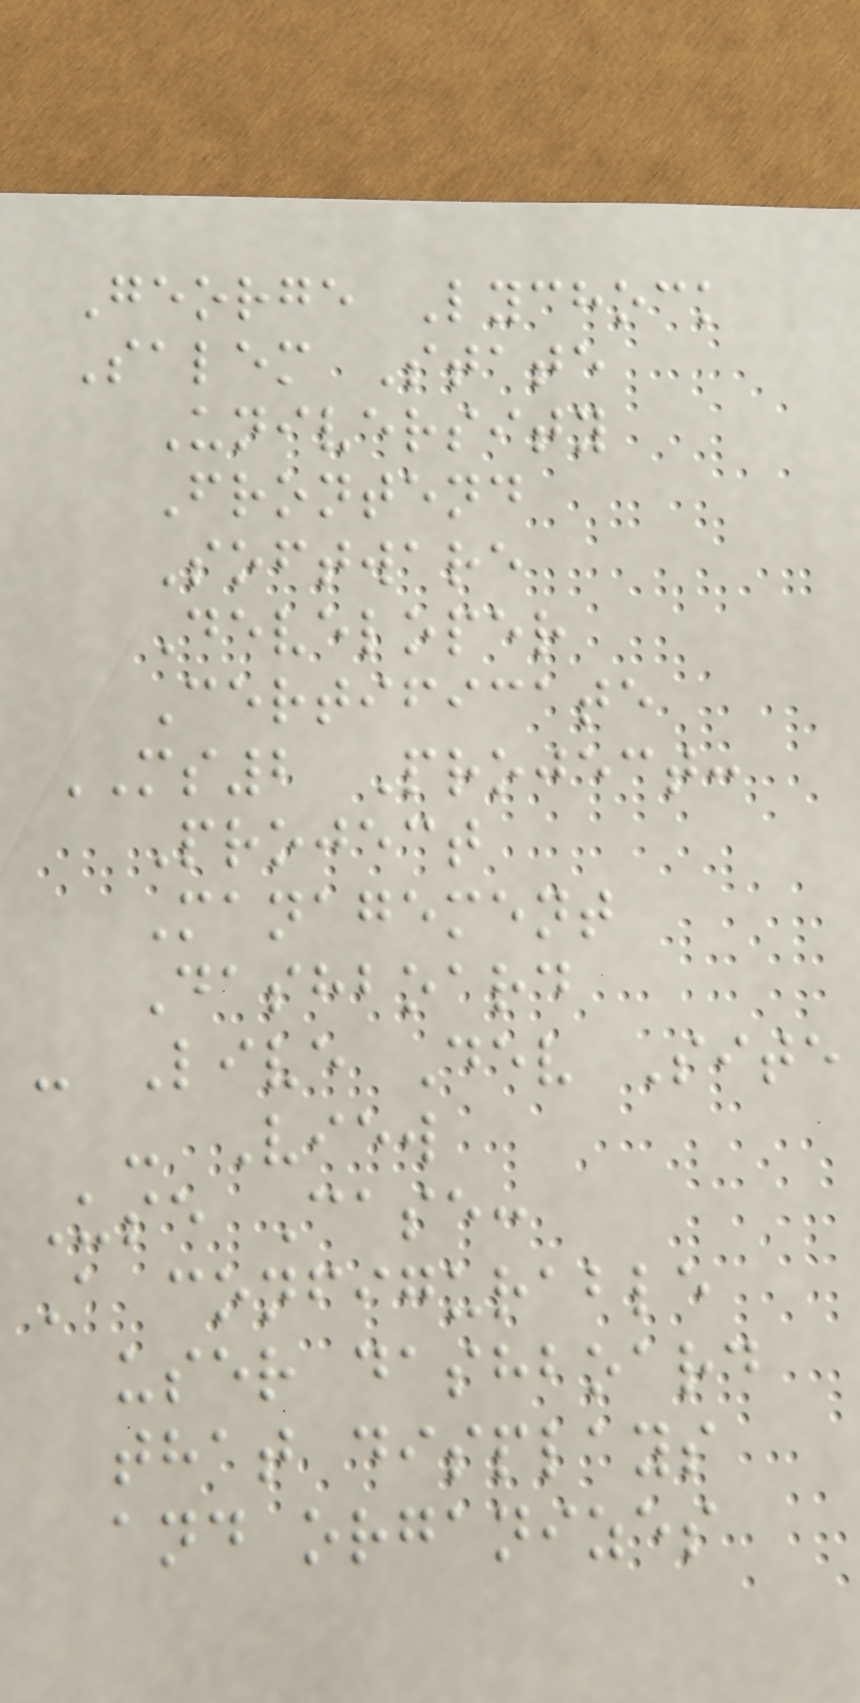George Lychock
Salem State
University
Frontend
Software
Developer
Certificate
MS2 Project:
Project
Management
Dashboard
- Live Dev Site
- View
Use Case:
A configurable
user dashboard
that displays
and organizes
